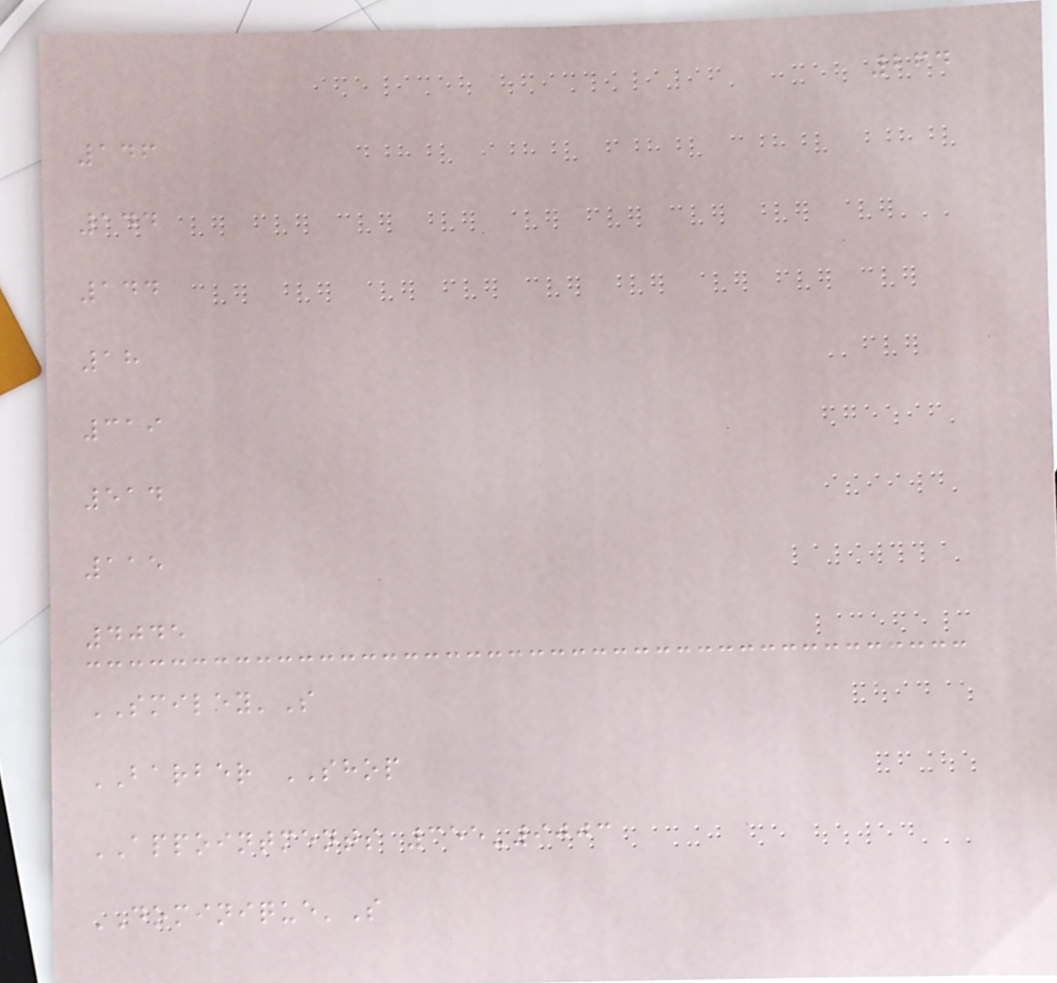264
146
144
144
18
319
514
115
4045
SMILEY'S
BARBER SHOP
APPOINTMENTS 355-9003
DOMINIQUE'S
